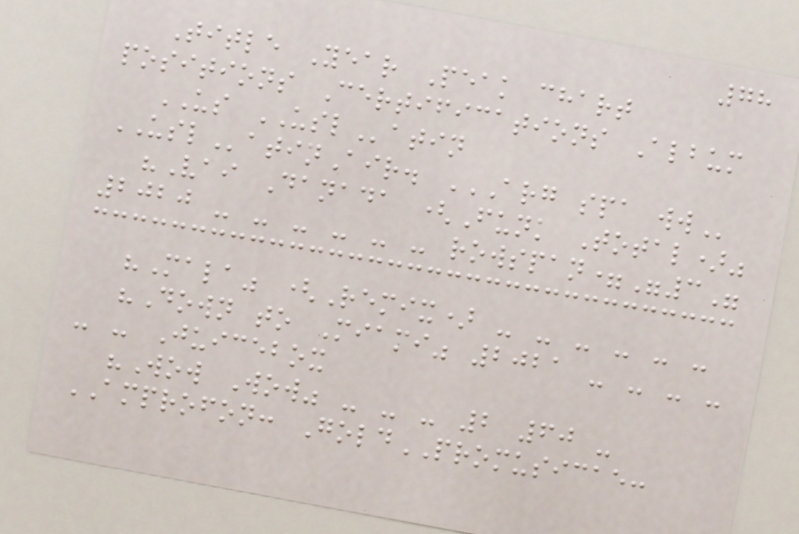78
Title Year Peak chart
positions Certifications Album
US USLatin
USLatinAir. ARG SPA WW
"Vai Danada (Funk Total)"
2020 - - - - - - rowspan="3"
"Mala" (Remix) - - - - - -
"Down to Miami" 2021 - - - -
- - Juicebox
"Wow Wow" - - - 2 60 -
AMPROFON: GoldPROMUSICAE:
